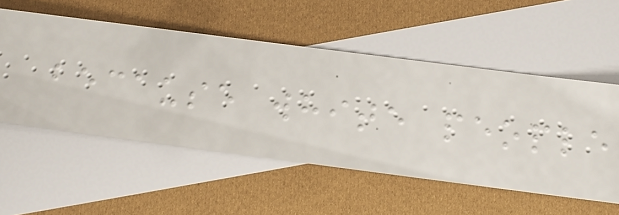because white people
